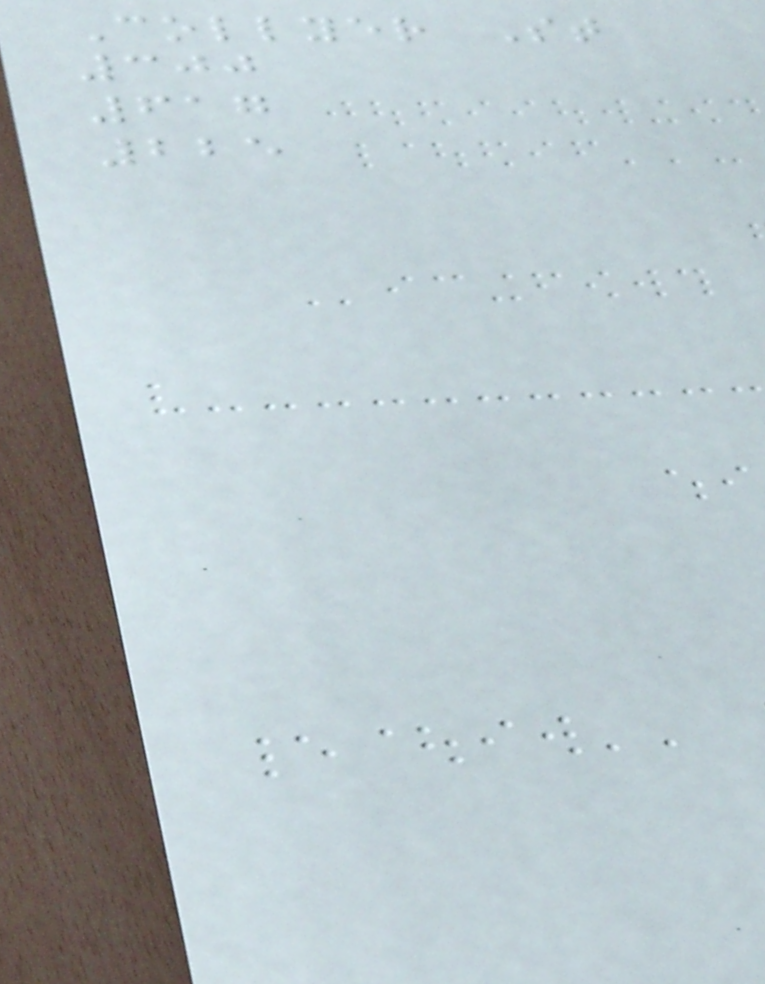Collyer St
300
617
225
